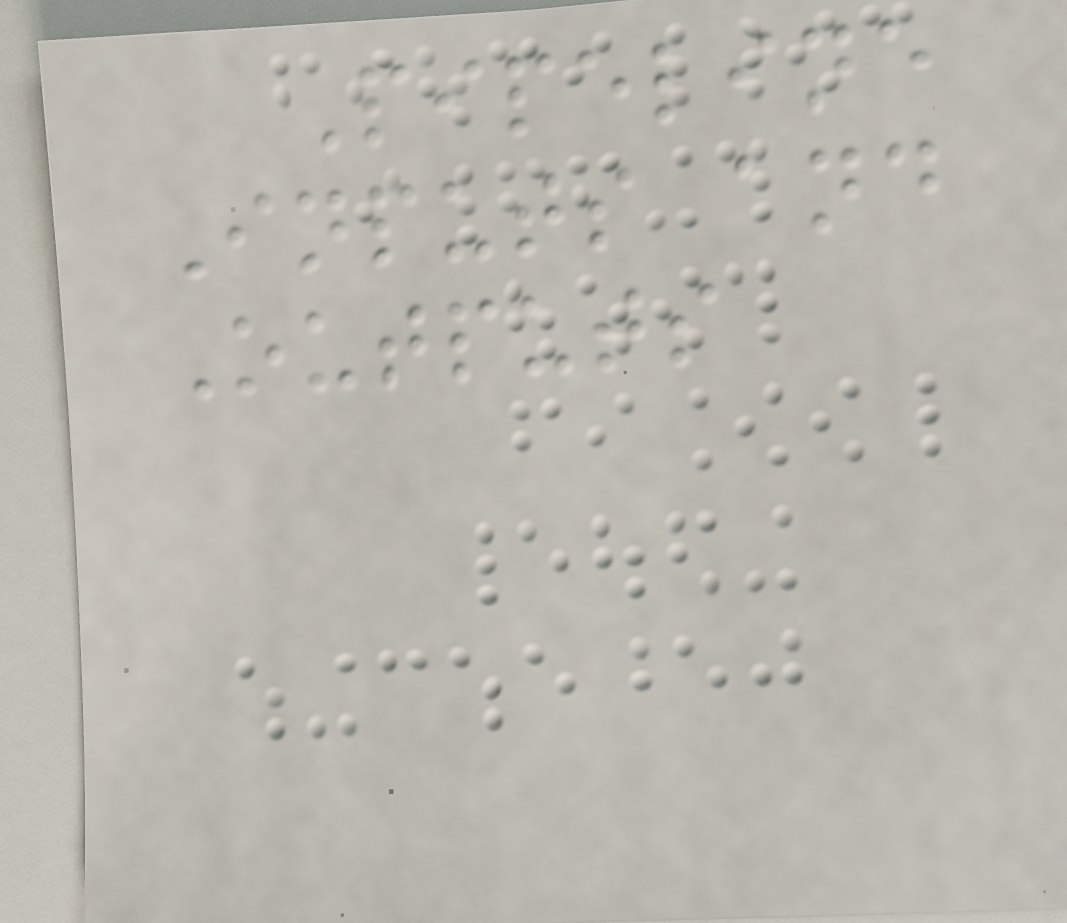Pipeline
Inputs and
Outputs
